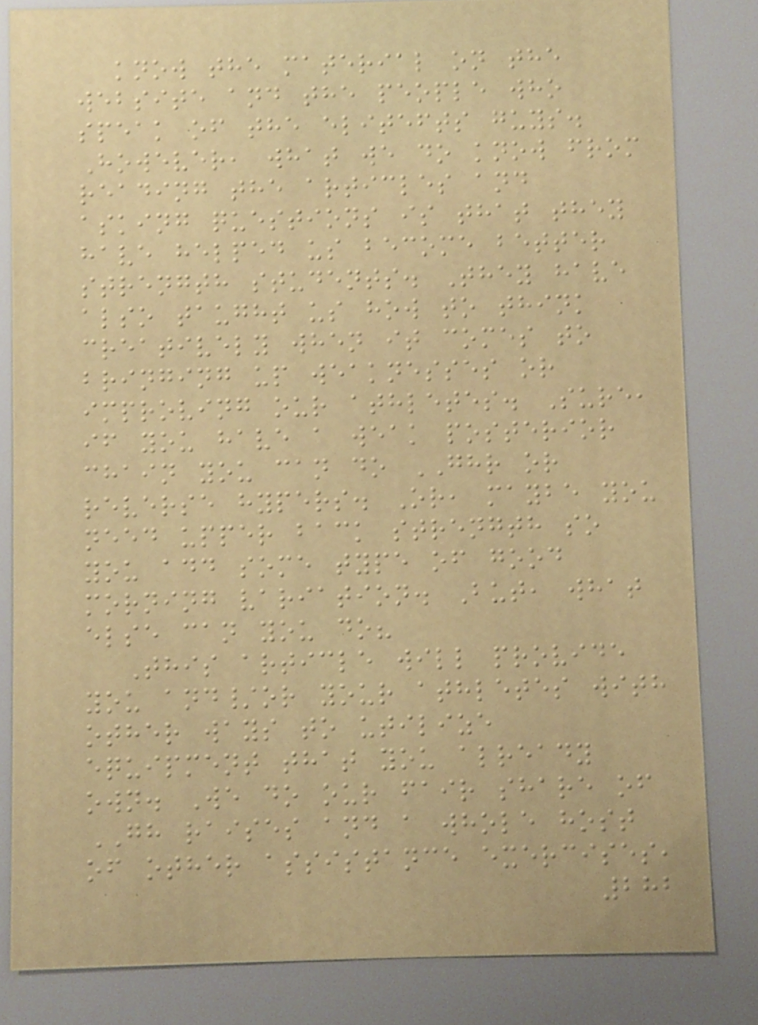know the material on the
website and the people who
speak of the elitefts guys.
However, what we do know from
reading the articles and
asking questions is that they
have helped us become better
strength students. They have
also taught us how to think
creatively when it comes to
bringing up weaknesses or
improving our athletes. Sure,
if you have a weak posterior
chain you can do GHR or
reverse hypers. Or, maybe you
need upper back strength so
you add some type of good
morning variation. But, what
else can you do?
This article will provide
you and/or your athletes with
other ways to utilize
equipment that you already
own. We do our fair share of
GH raises and a whole host
of other assistance exercises,
282
